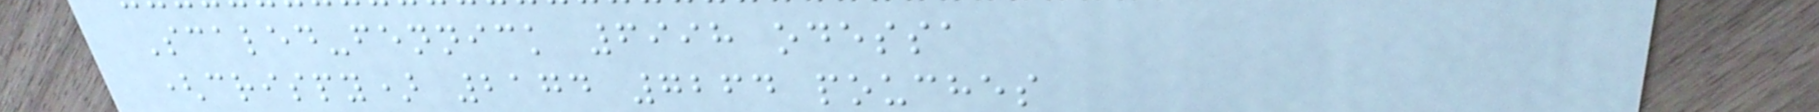Scaled-fennick 6998 odessa
(crispy) 2174 7264 pouches
